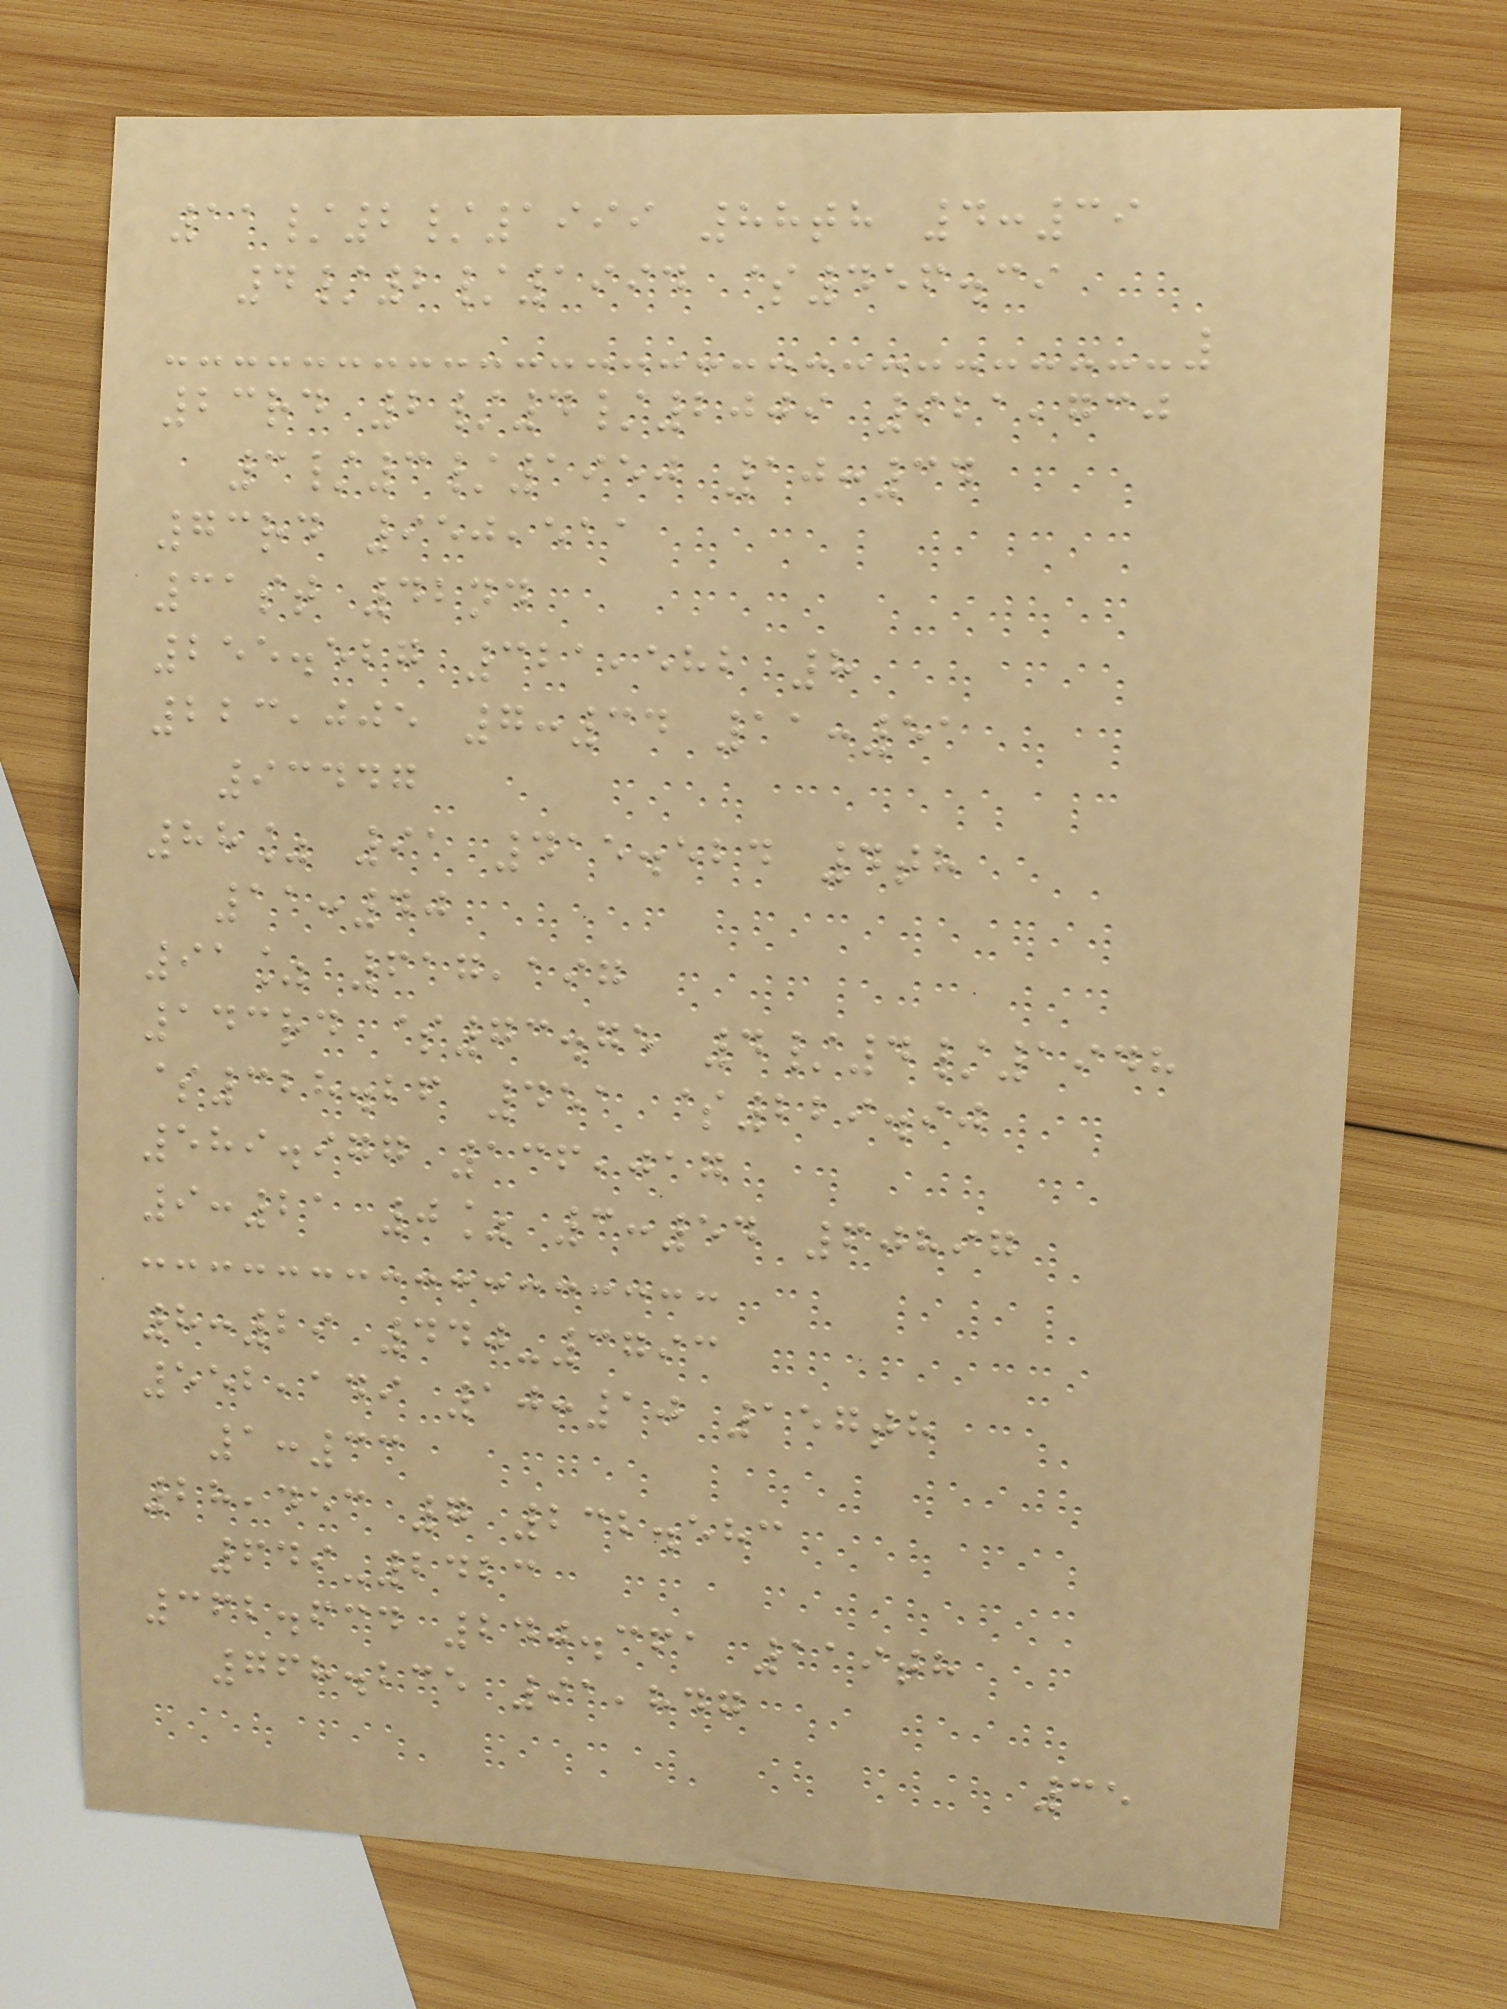11/2/1999 88th 4:39
4/2/1994 $456.39
23rd 2/4/2009 921,730
3/3/1950 10:34
73rd 950,511
31st 42nd
255.527 321,582 8
223,005 7:34 11:51
93447
88% 91 415.524 4th
11:40
91% 617,197
143rd $73.75 4/4/1948
$328.26 451 $229.90
589.977 136,017
9:21 0% 3:54 60897
8:29 440-3793
552,149 10:10 157th
1:33
28,453 7 232.583
649-2423
362.634 240.361 119th
768.235 91,847
35
